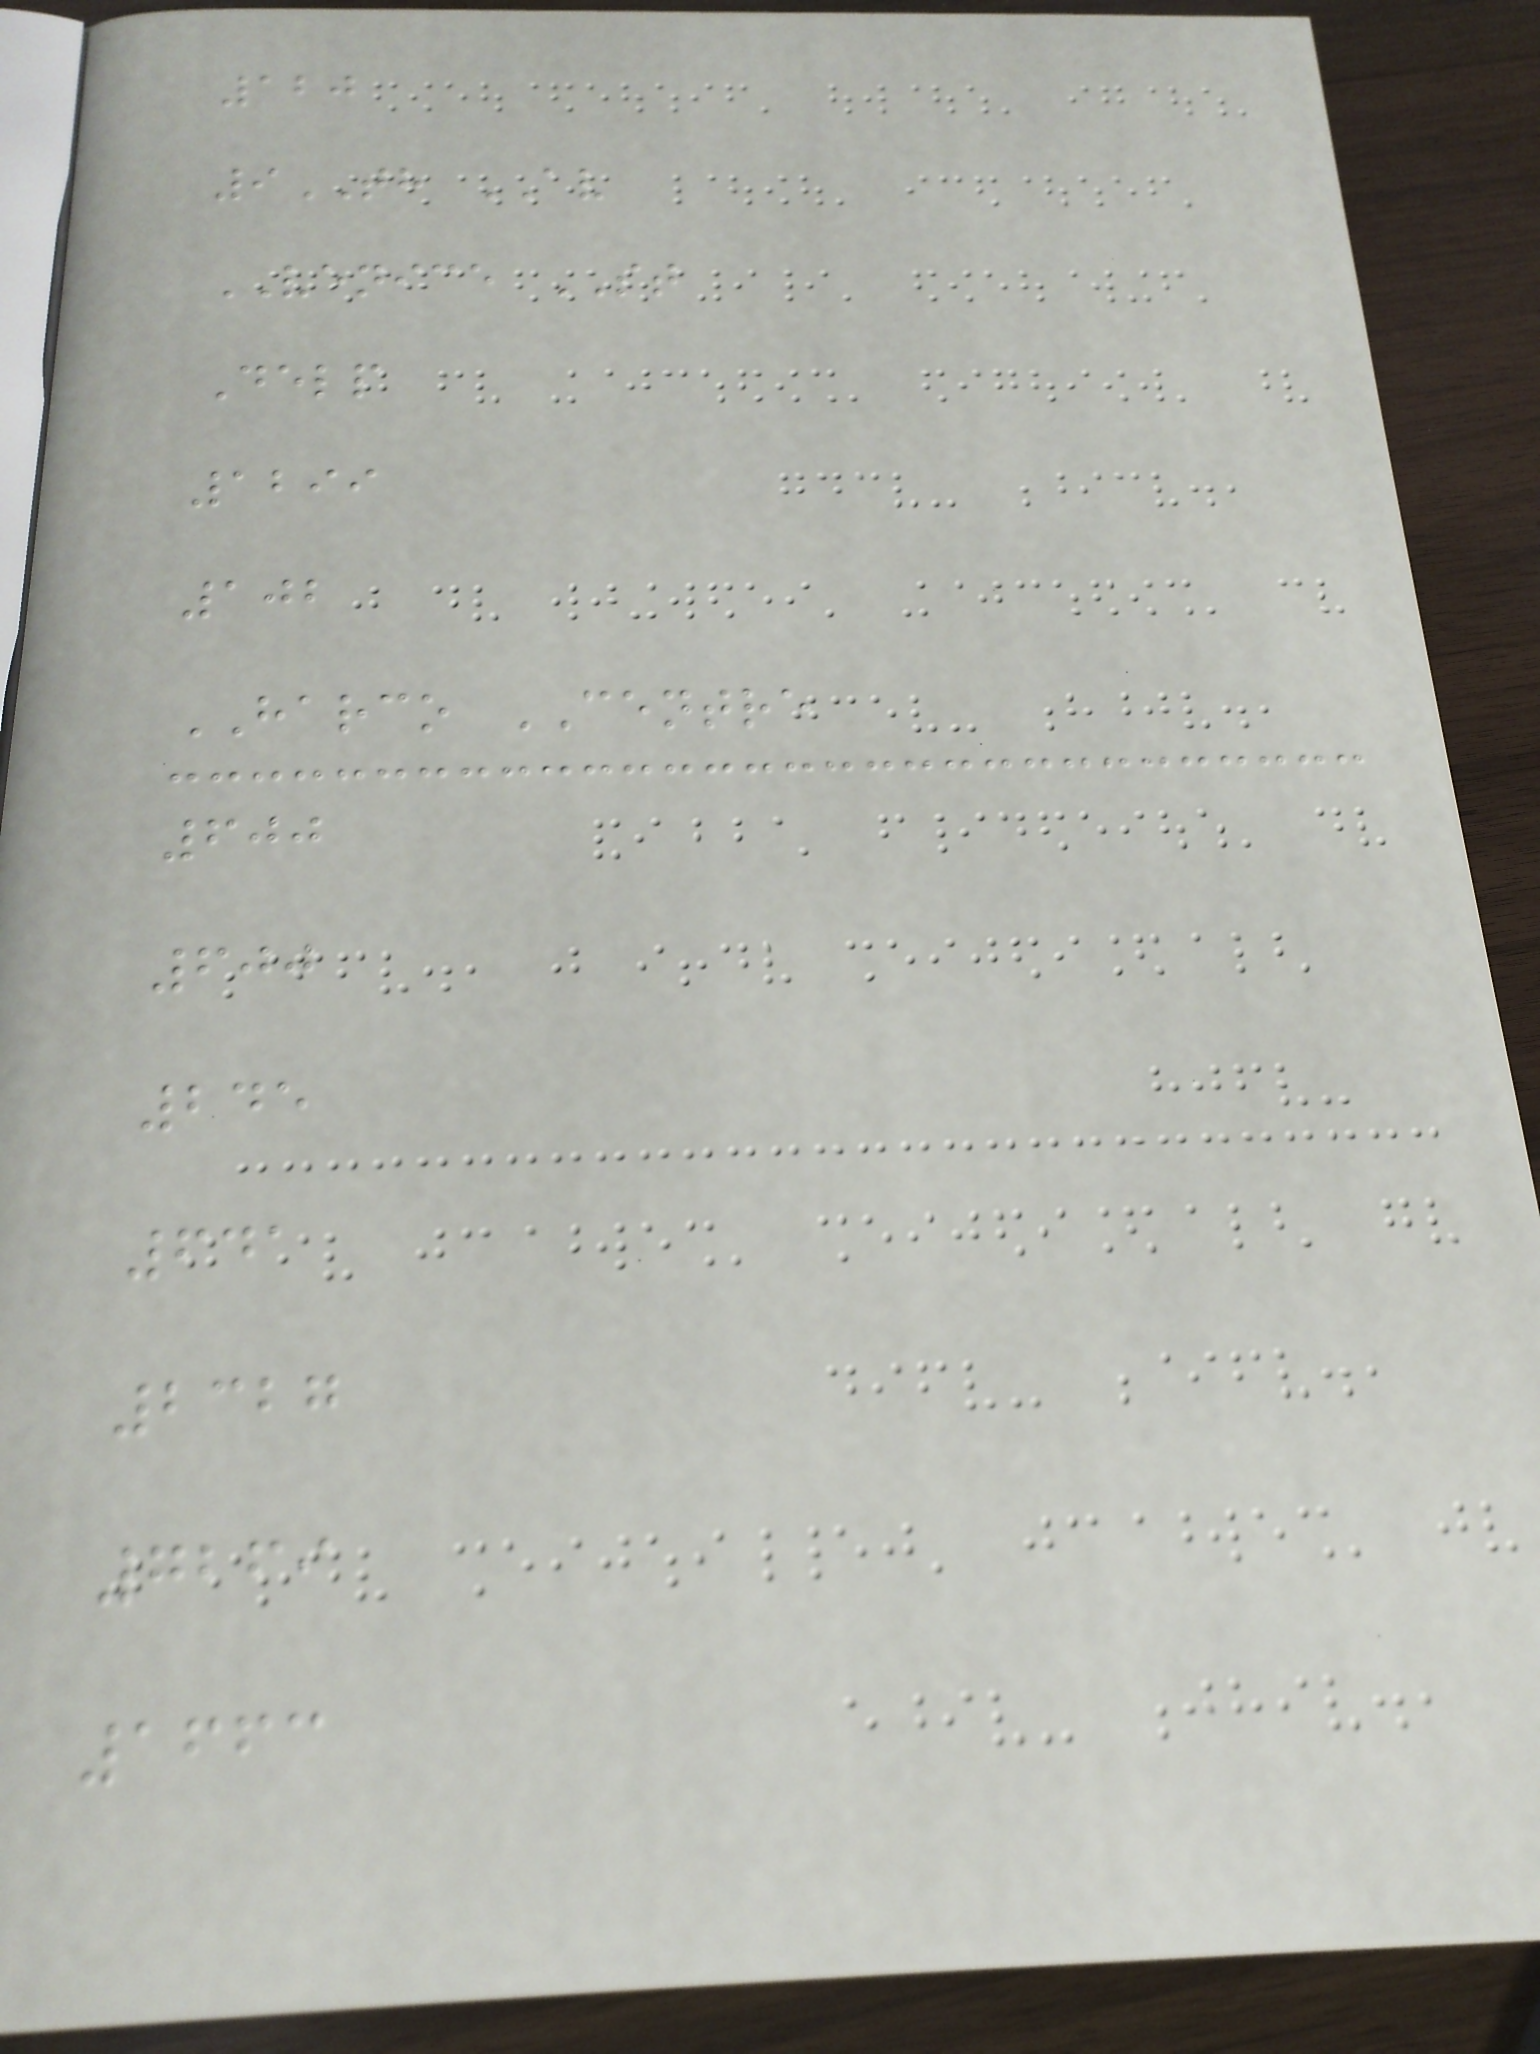120
9TH AV
VENICE ST
Delp
1299
102
HARCO CENTRE
600
600
245
641
2327
7269
1663
